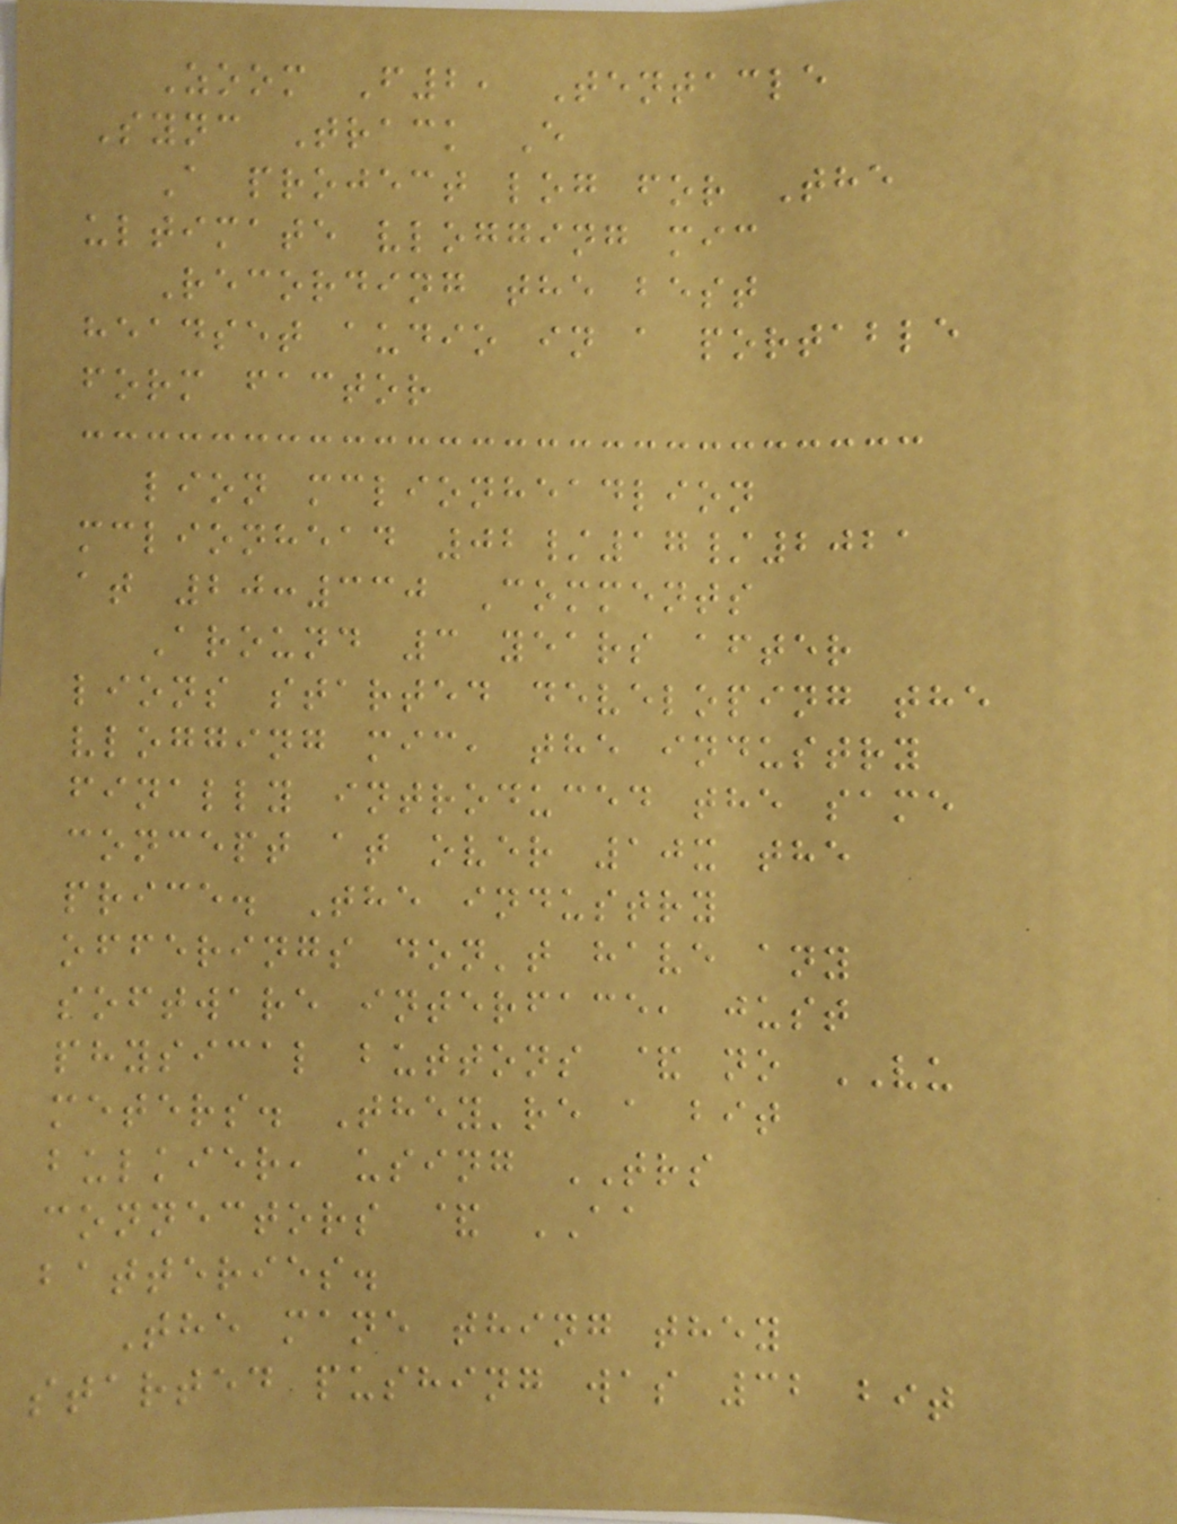Zoom F2, Tentacle
Sync Track E
A project log for The
ultimate vlogging mic
Recording the best
headset audio in a portable
form factor
lion mclionheadlion
mclionhead 02/17/2021
at 20:330 Comments
Around 3 years after
lions started developing the
vlogging mic, the industry
finally introduced the same
concept at over 10x the
price. The industry
offerings don't have any
software interface, just
physical buttons & no VU
meters. They're a bit
bulkier, using TRS
connectors & AA
batteries.
The mane thing they
started pushing was 32 bit
